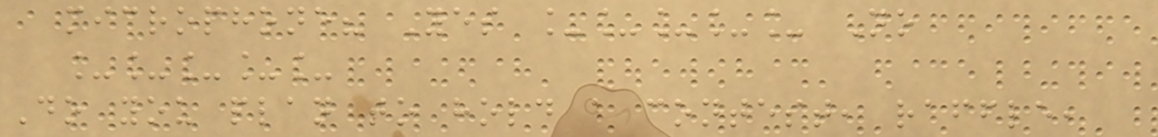microphone? Yes _____ No
_____
Do you plan to hold a contest, raffle,
